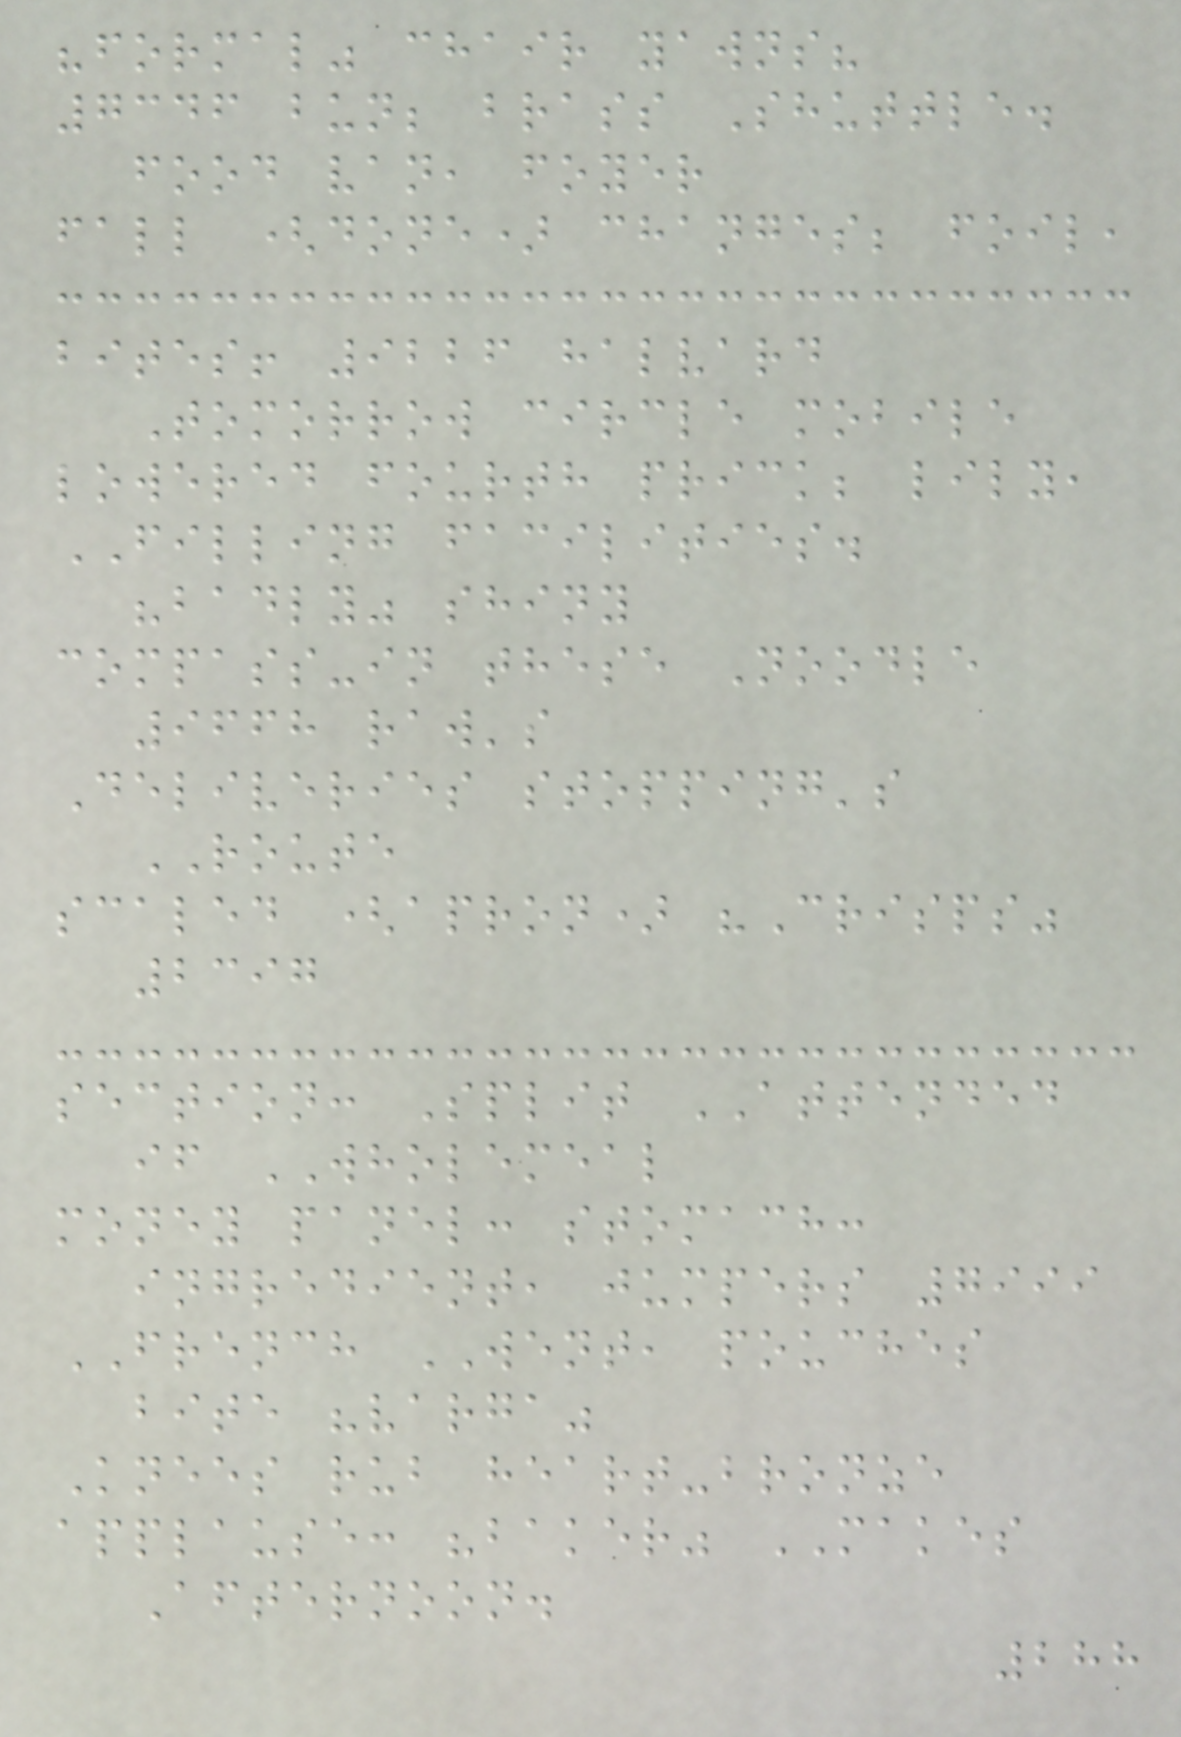"formal" chair yawns?
7346 bun; brass Shuttle.
food van, foyer
fall (done) changes; foil,
bites! 9226 halvard
Tomorrow circle mobile
lowered fourth prick; lily,
FILLING facilities.
"badly" shiny
compass-in these Noodle
9668 raw's
Deliveries stopping's
ROUTE
scaled (apron) "Crisps"
2397
section: Split ATTENDED
if WHOLEMEAL
money panel: stomach:
ingredient, jumpers 7999
FRENCH WENT, pouches
bite "varga"
Knees rub heart-bronze
applause: "baker" MAKES
Afternoon.
288
